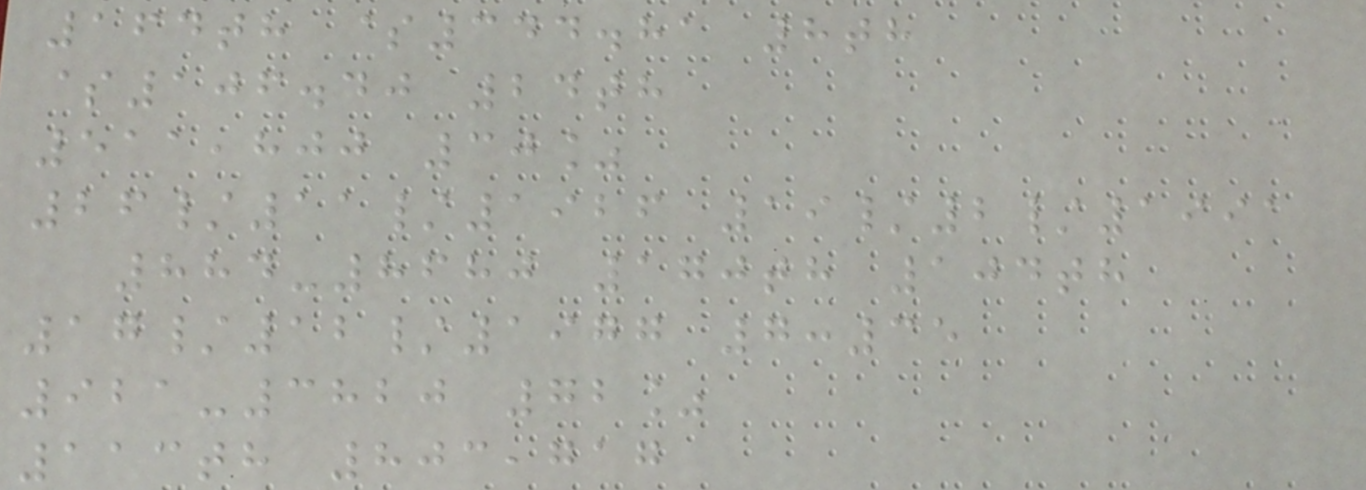164th $344.81 8th
$106.40 24th
511,800 30%
26/11/1926 19/2/1991
884-8680 170th 104th
17/12/1977 7:35
921-3820 72%
113th 803,717
